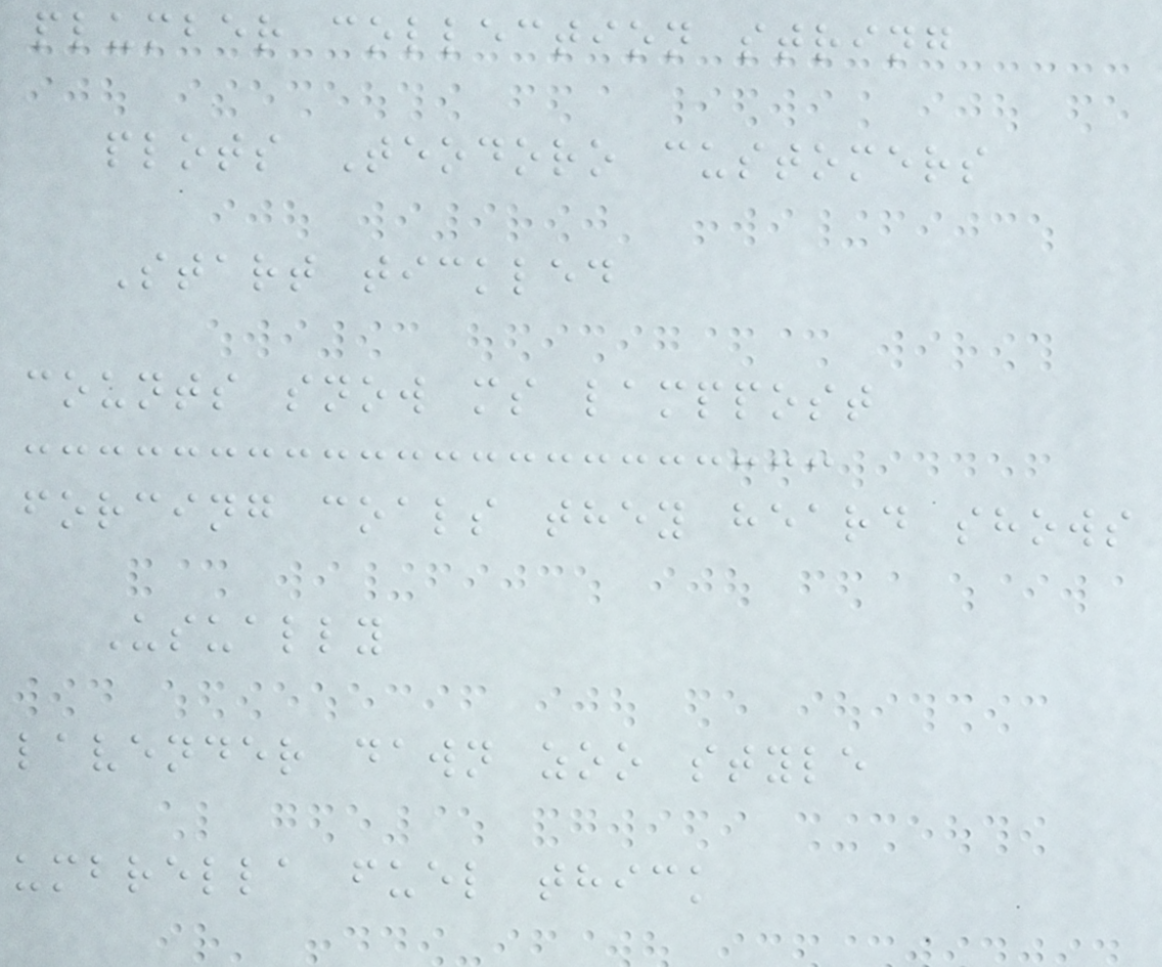plumber collection string
plots Teodoro customers
Start tickled
counts snow ms lamppost
forcing coals they heard shows
Usually
lavender dawn zoo style
umbrella fuel thick
